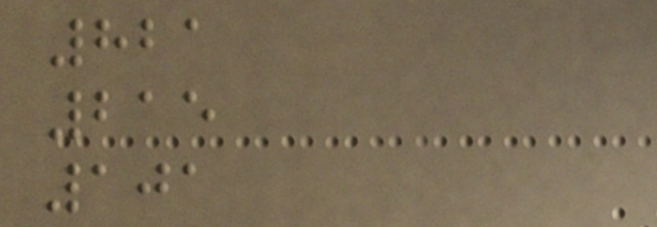821
215
101
